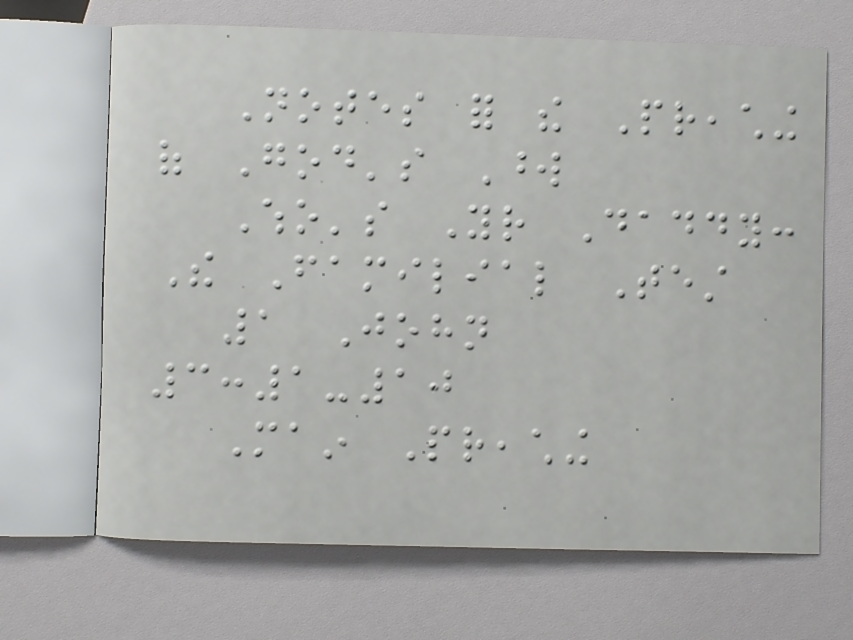Notes for the Preaching
of God's Word
Who's Your Daddy:
The Familial Test
1 John
3:1-10
Main Preaching
